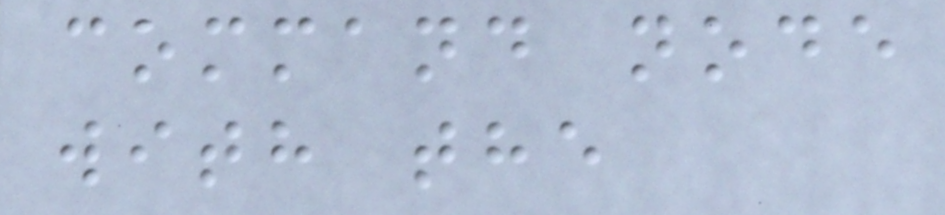command node
with the
